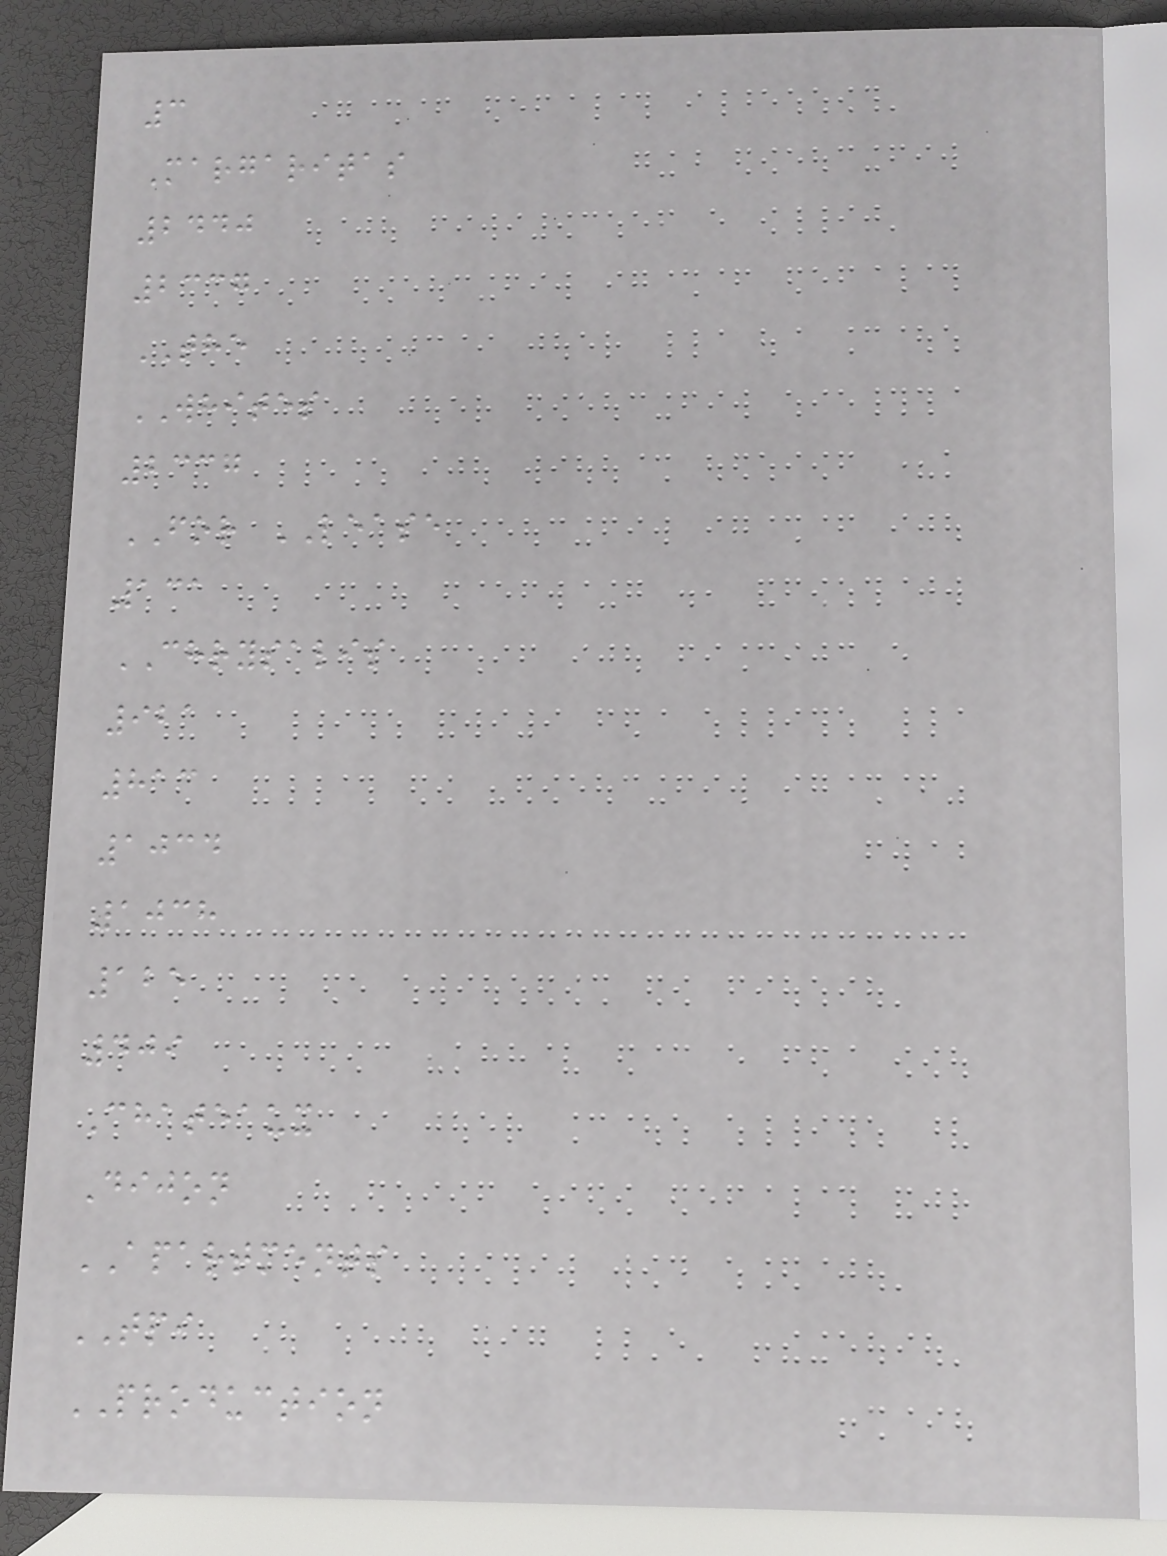3
Margaritas
2440
2337
THE
WHITES
2337
FOR LEASE
131
CHRYSALIS
921
813
1034
1038
125
409
Chateaux
Dijon
APARTMENTS
TPI
PRODUCTION
